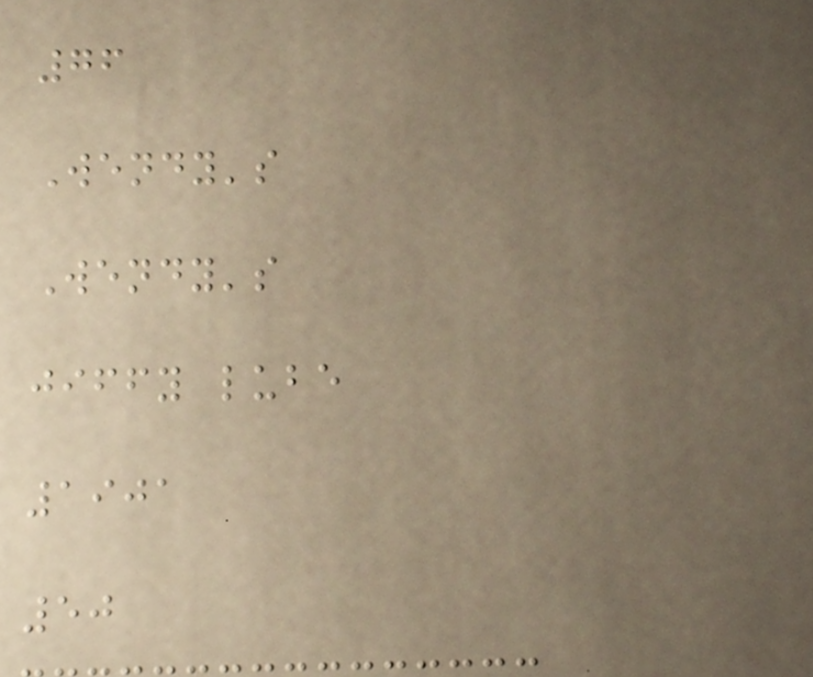76
Wendy's
Wendy's
jiffy lube
1901
50
